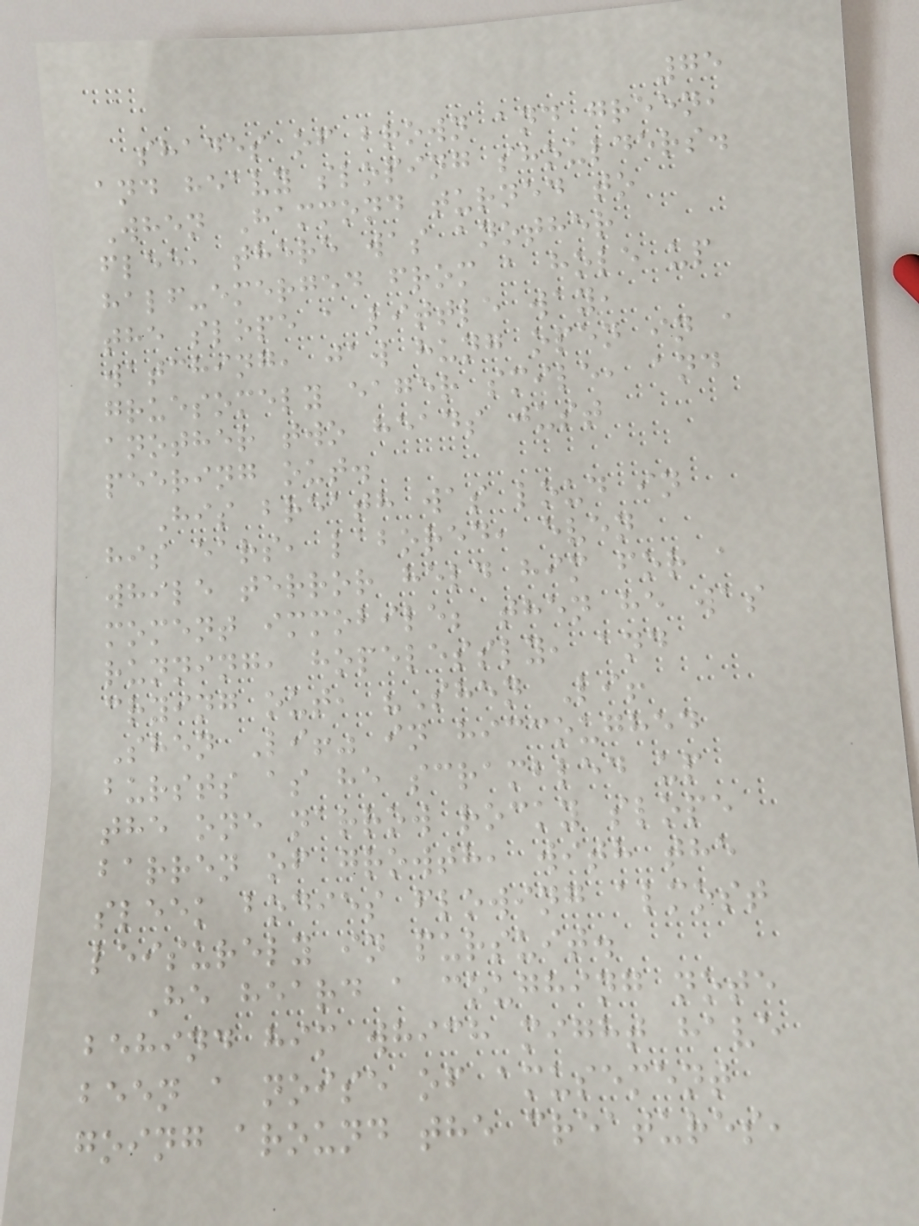75
shades of brown and green,
and heavy sloping shoulders.
When Hammond turned to
flee, there was another
half-emerged from a hole up
the slope a little way,
watching, jaw hung open in a
gruesomely eager smile, and
another two heads just
peering out.
His breath was loud in
his ears, labored, even
while terror held him for a
moment immobile; then he was
running, hopelessly, and
crying out, "Shen Li!
Shen Li!" in hiccoughed
bursts as he scrambled up
the one narrow rocky slope
barren of growth, with the
sleek bodies flowing almost
leisurely in pursuit.
He heard a coughing note
behind him which might have
been a noise of amusement
going around the creatures,
